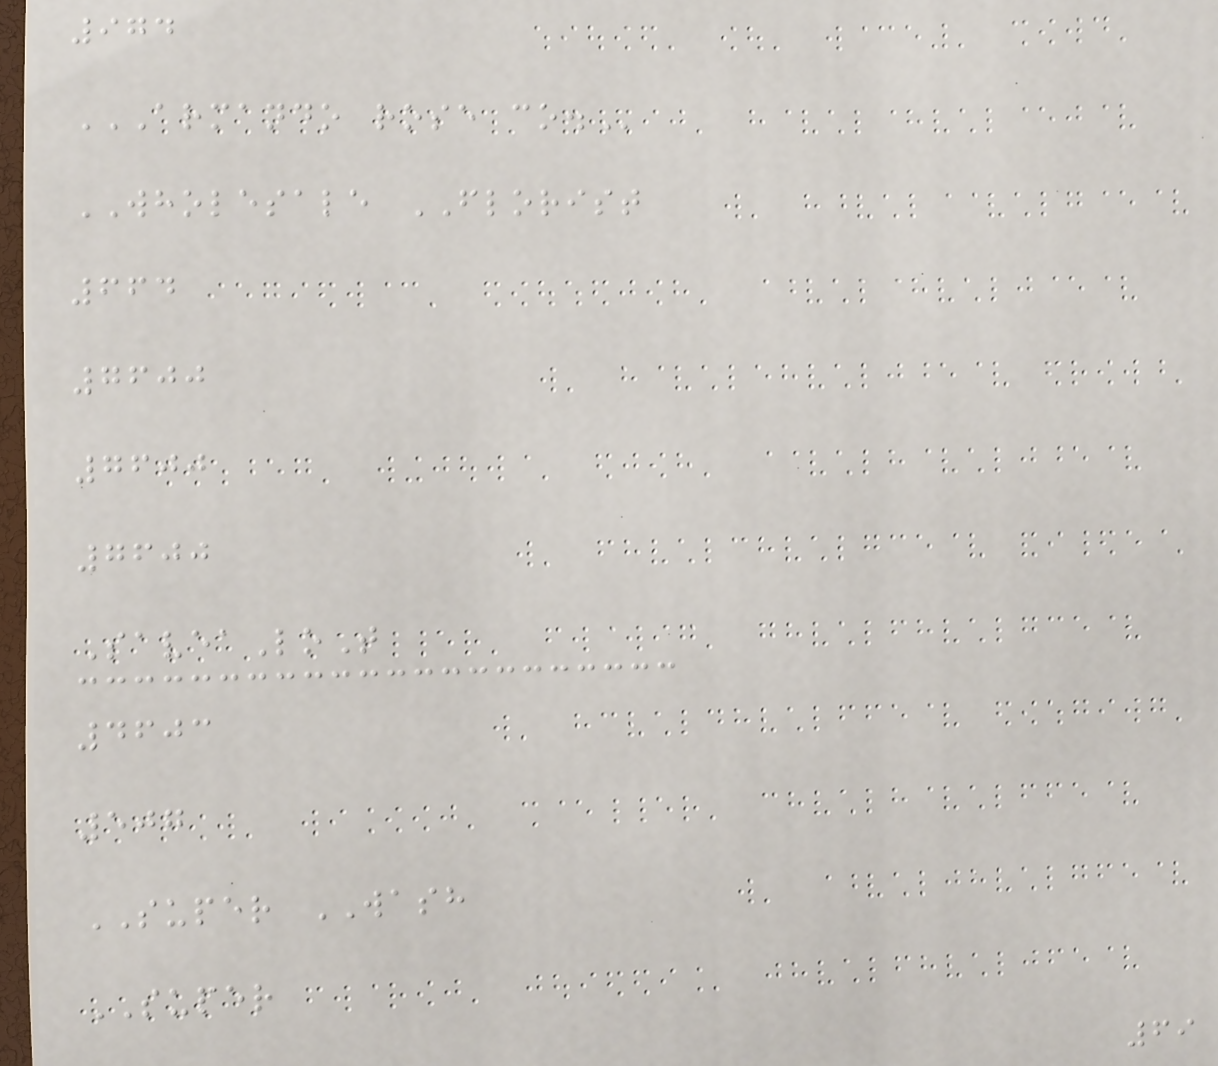974
ARMANDO ROSE CO.
WHOLESALE FLORIST
664
7600
7600
7600
SaveaLoT
4603
507
SUPER WASH
SUPER
69
